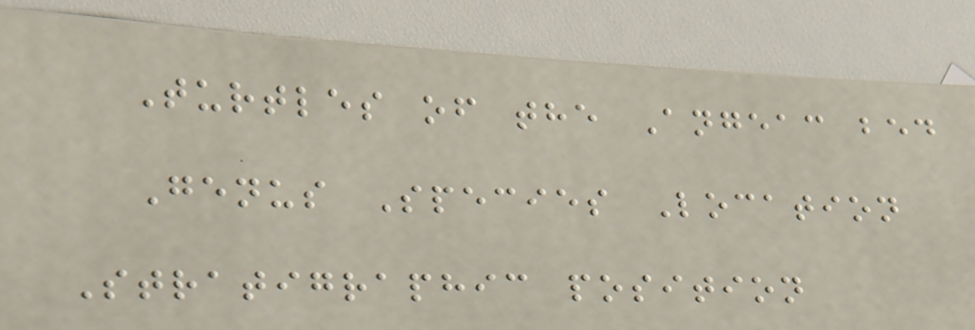Turtles of the Angeac bed
Genus Species Location
Stratigraphic position
